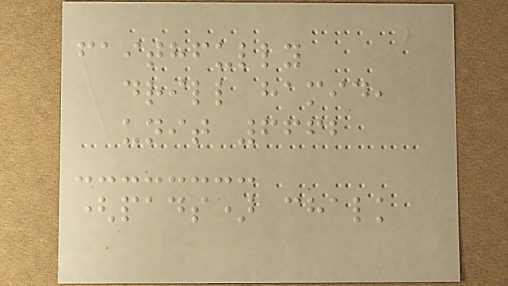faithfully
drill hamid,
unit 6662
(pads) chalk
